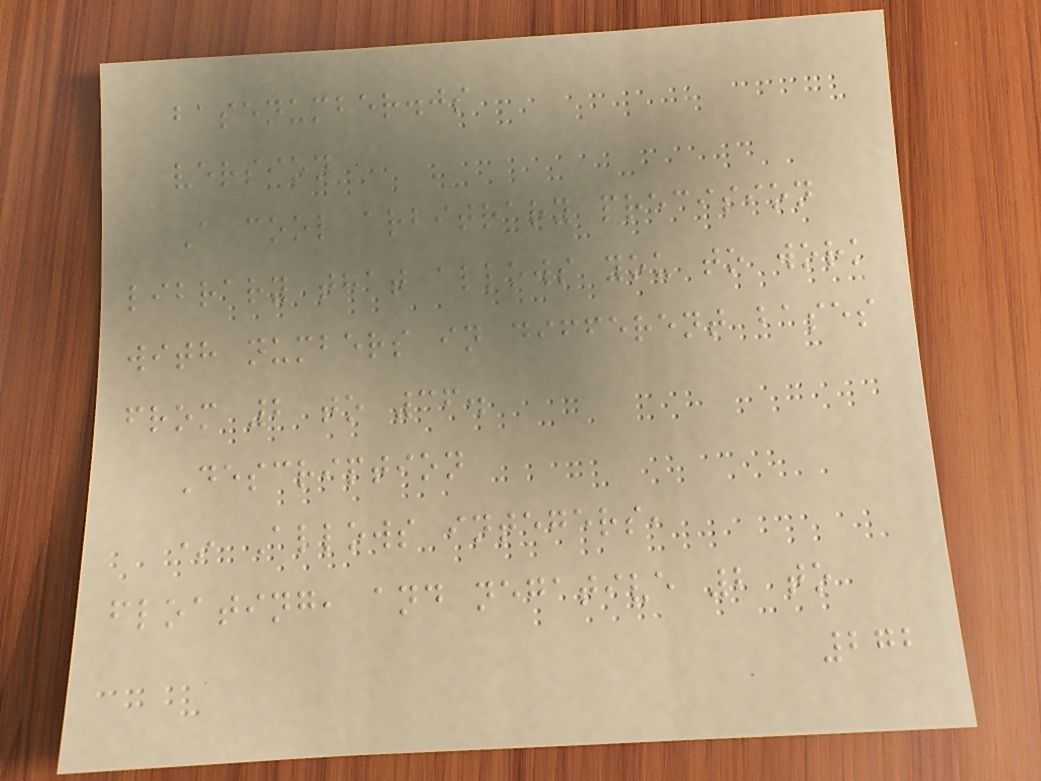basenumber.js
version
A cool arbitrary precision
library that allows you to work
with numbers in different bases
from 2 to 36.
Description
* Allows integers,
floating, and negative 2 to
272
